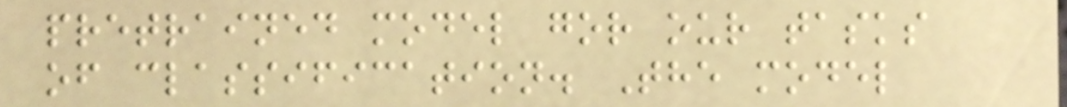pretrained model gor our tasks
of classification. The model
